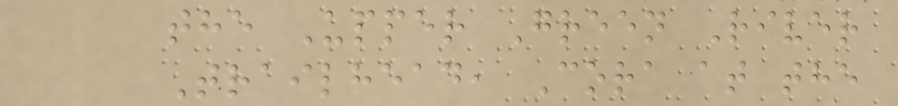the Upper Green River
Trailhead, Cora at the
